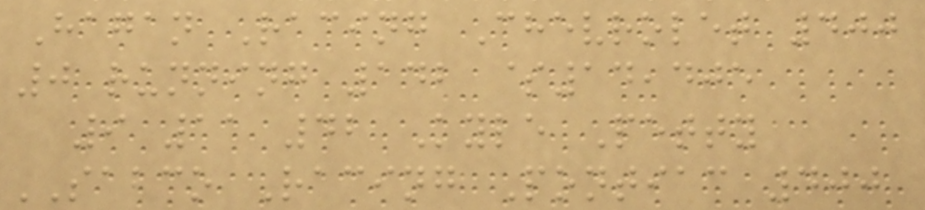Hagan Racing Chevrolet 400
0 running 142 $14,405
9 11 42 Kyle Petty
SABCO Racing Pontiac 400
